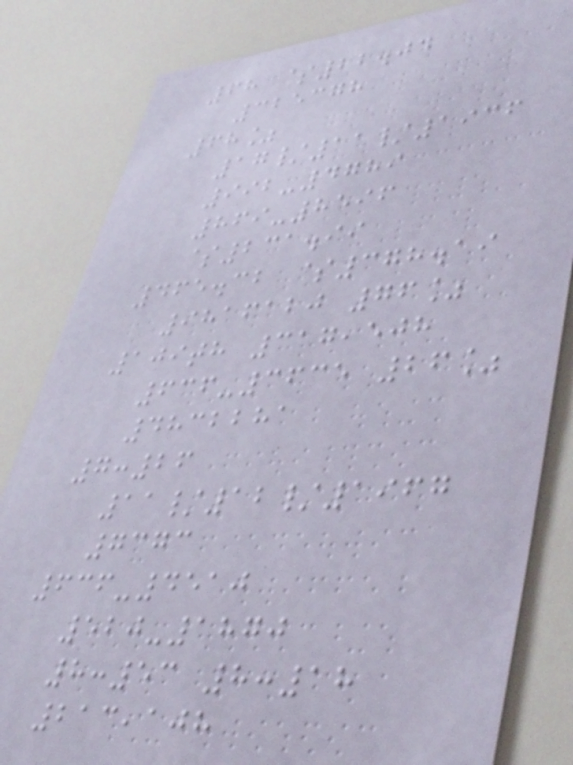68 $22.04
325378
68%
17/11/1936
992-4789
869-8596
$231.99
465.32 $378.19
9816120 76%
109th 317,508
636-3635 26%
4832281
7:26
11/12/1967
7373
636-4510
520-1870
8:53 8:18
213,108
